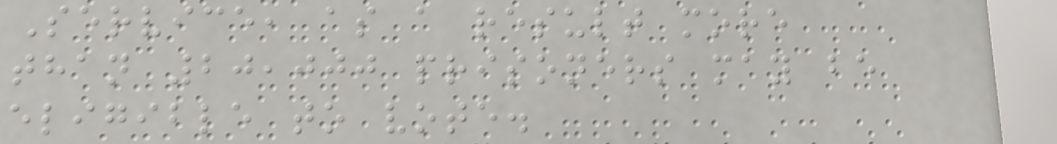Service, as a result more
than 20,000 prisoners may be
eligible to vote.
